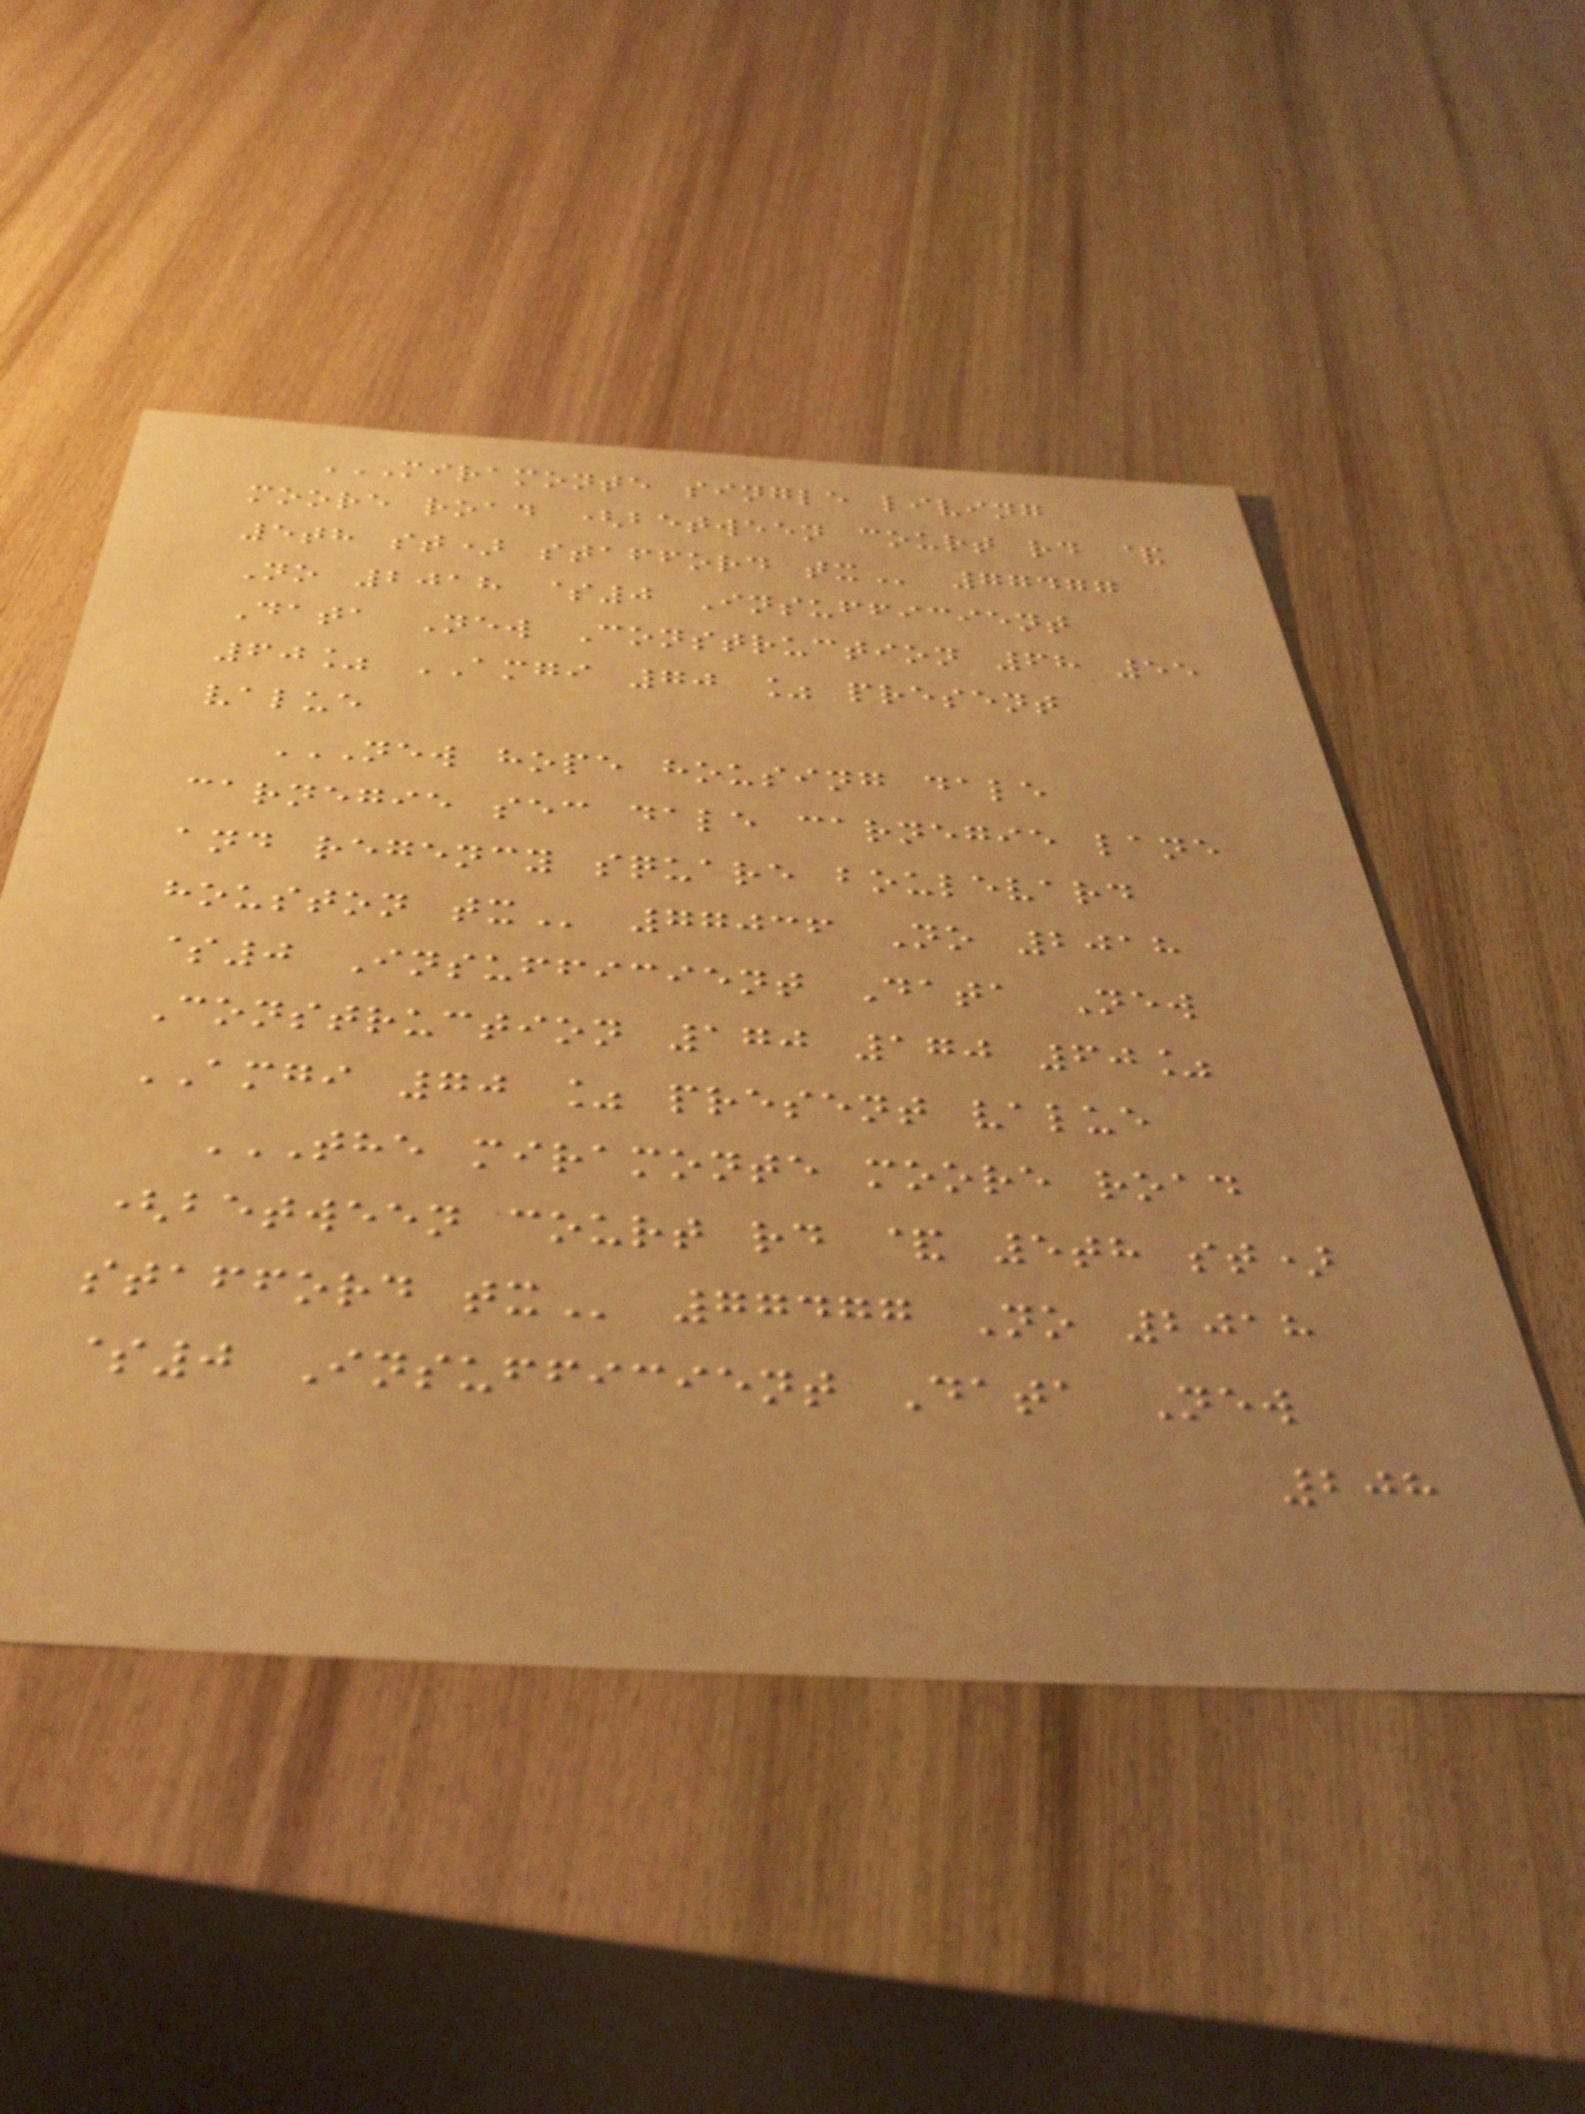MIRAMONTE SINGLE LIVING
MOORE ROAD (BETWEEN COURT RD &
5TH ST) STAFFORD TX 77477
No 2018 $0 Insufficient
Data New Construction 68 55
60% AMGI 70 % present
value
NEW HOPE HOUSING DALE
CARNEGIE SEC DALE CARNEGIE LANE
AND REGENCY SQUARE BOULEVARD
HOUSTON TX 77036 No 2018
$0 Insufficient Data New
Construction 170 170 60%
AMGI 70 % present value
THE MIRAMONTE MOORE ROAD
(BETWEEN COURT RD & 5TH ST)
STAFFORD TX 77477 No 2018
$0 Insufficient Data New
208
